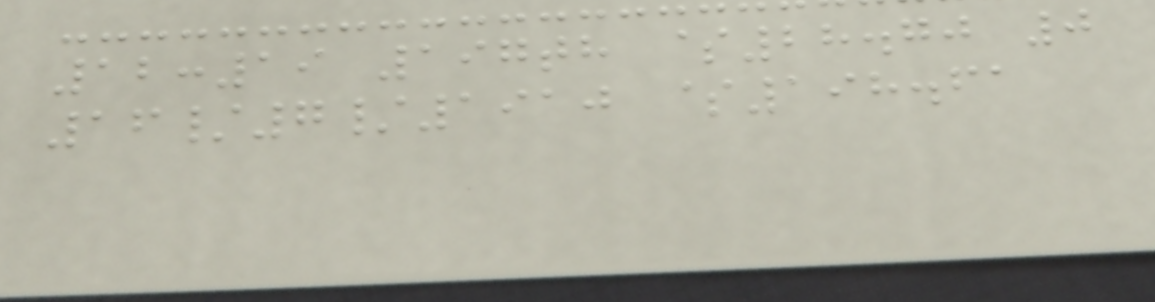12:19 197th $28.70 0
16/7/1910 $198.61
